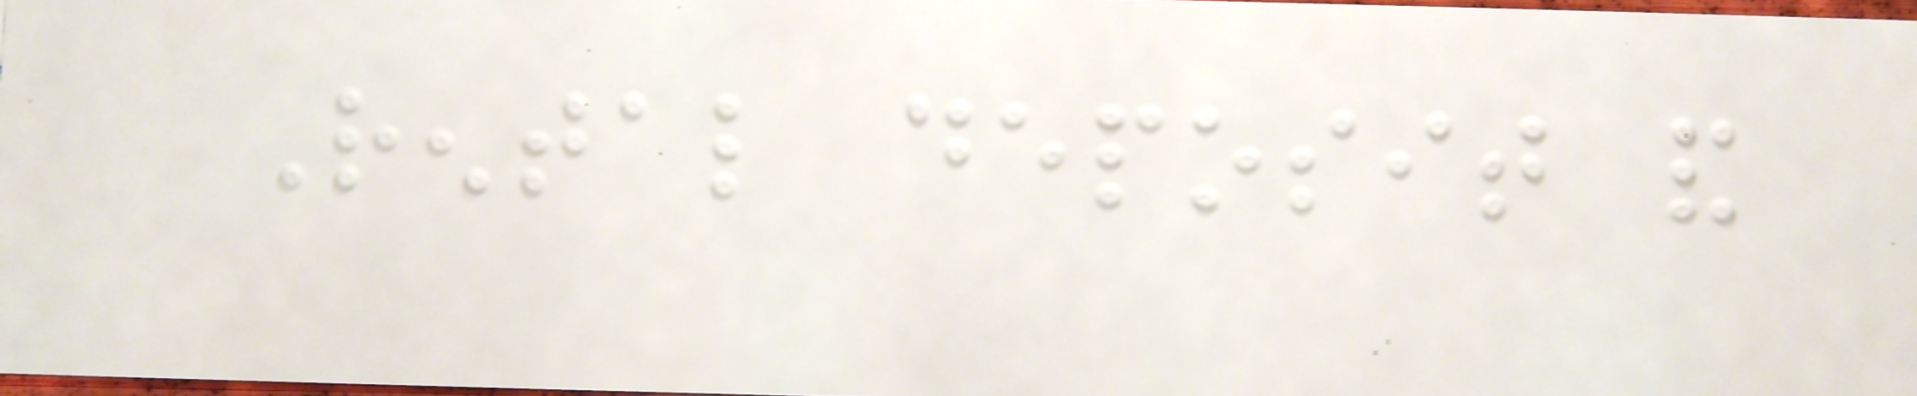Rental deposit and
